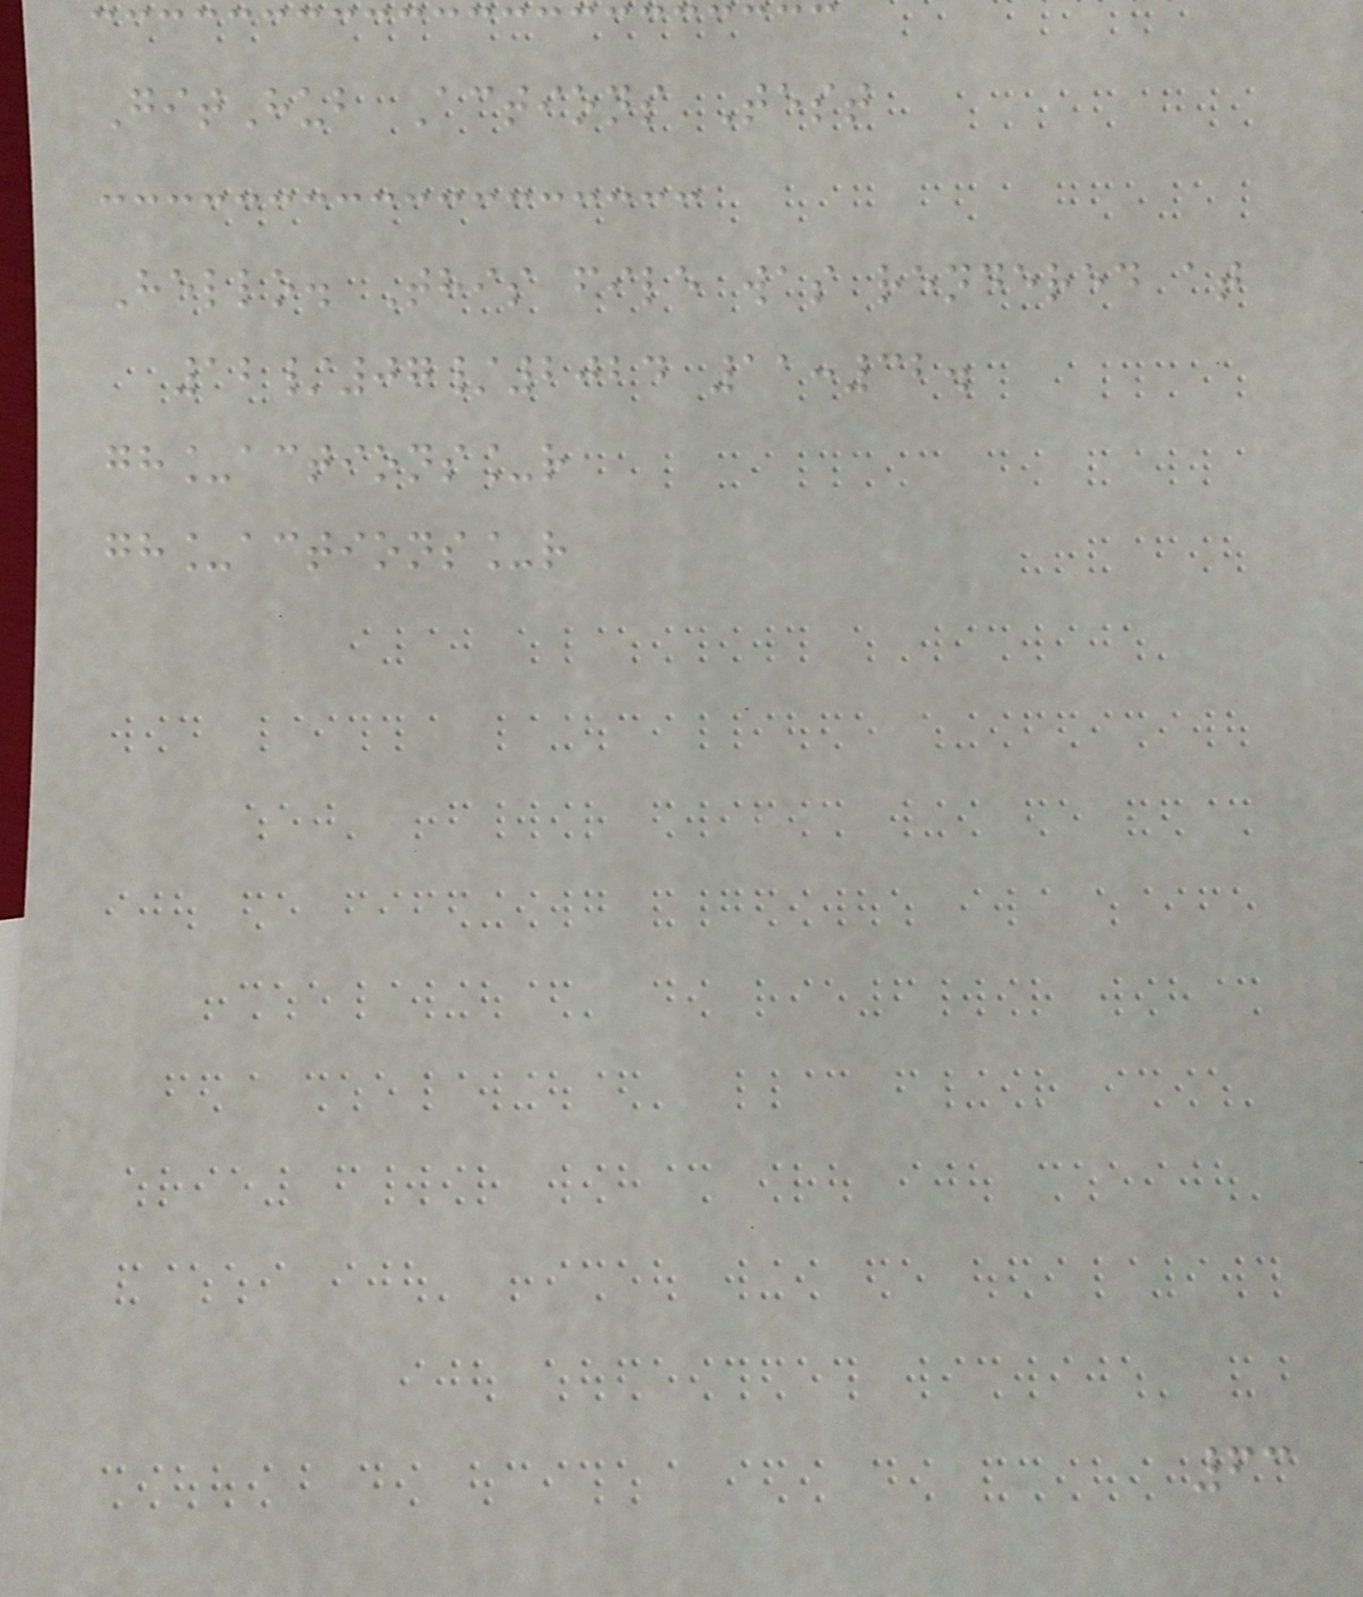GitHub Actions Test
Hello. This file was rendered at
12/07/2024 11:32.
gh_actions_r
gh_actions_r
63
